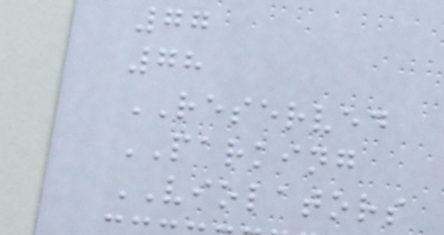77
78
RESERVED
PARKING
VIOLATORS
